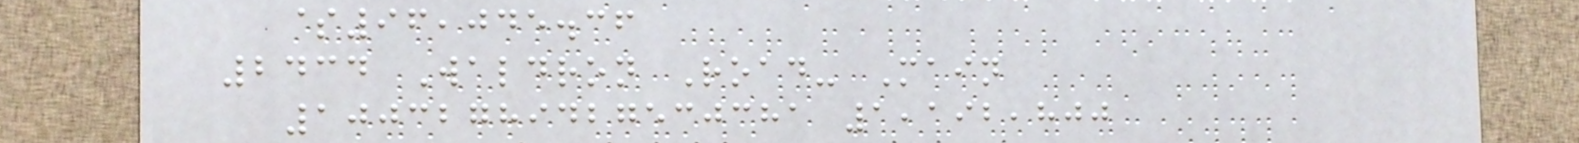$96,045.36
2434 Waldron Road- Main
10032789427530381 1,192,800
